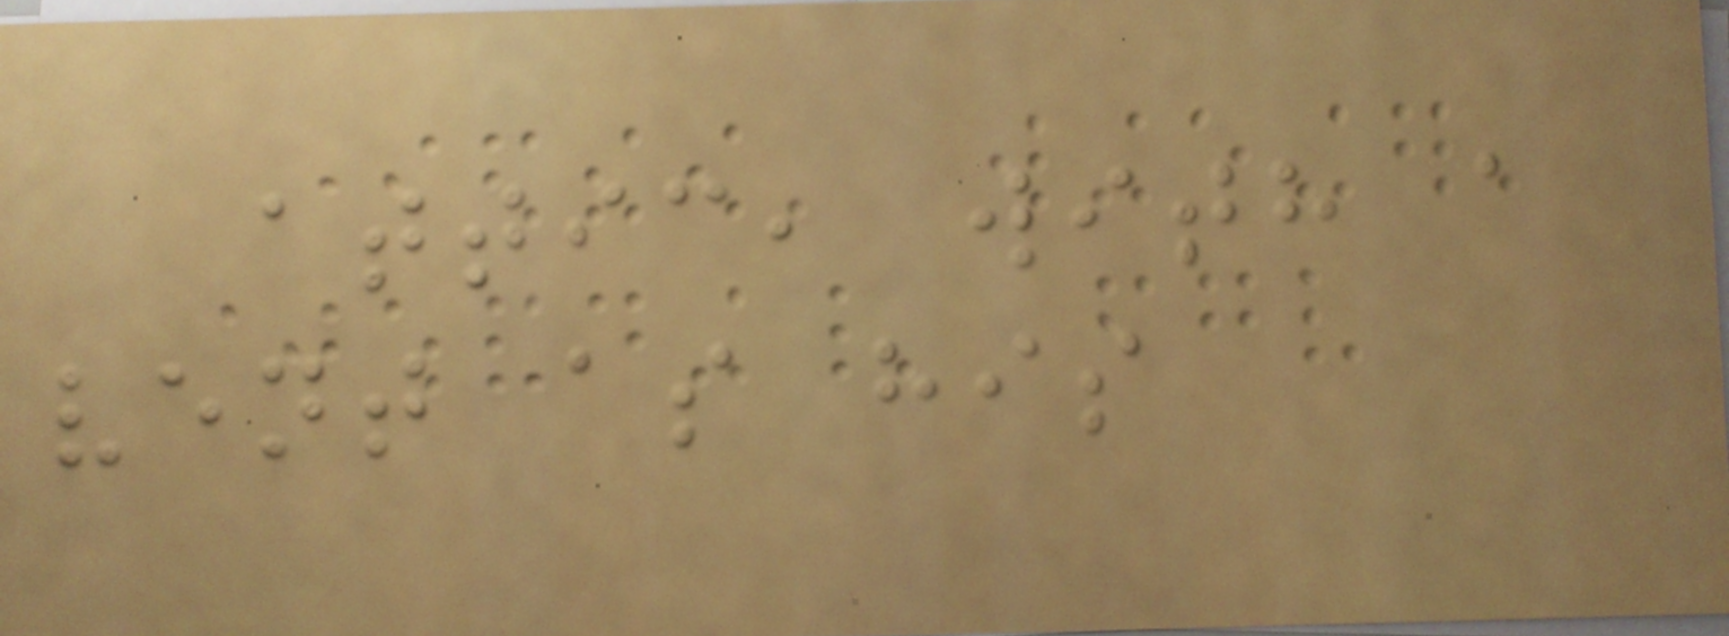attic, with a
vent as his
